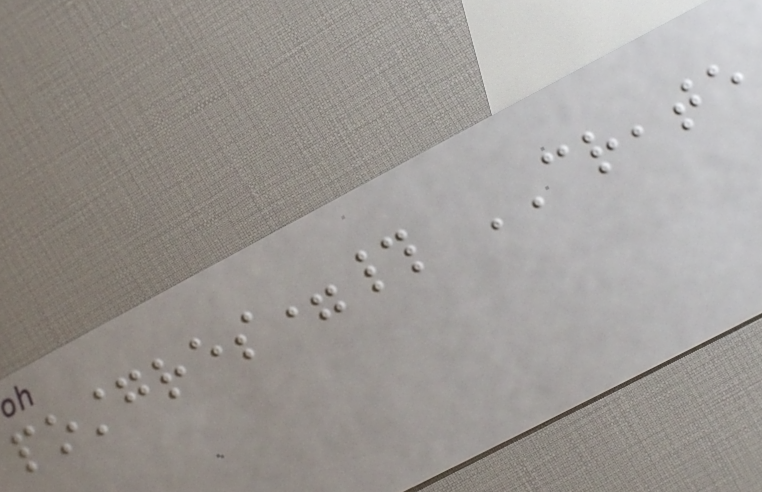postgres=# CREATE
